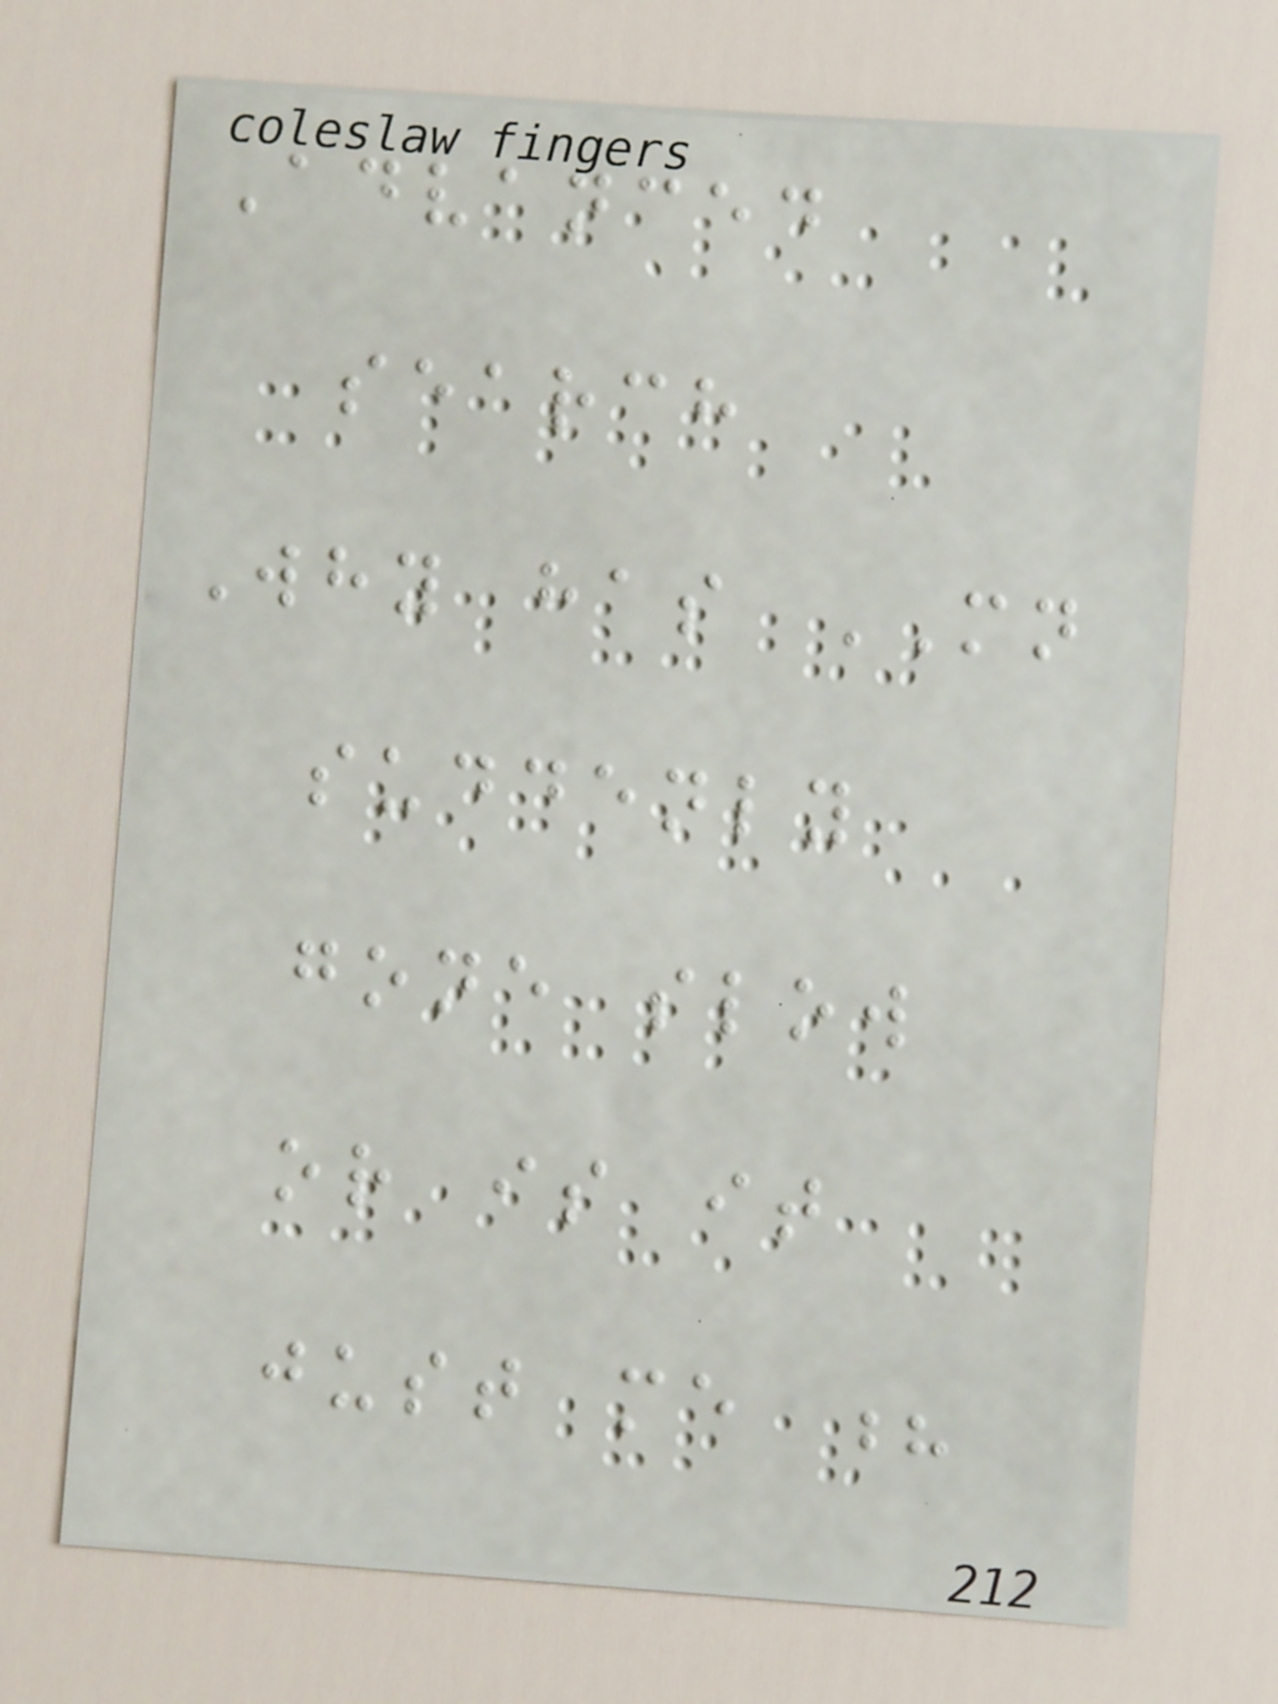Advanced
search
Why has MN
suddenly
gone slow
or is it
just me ?
